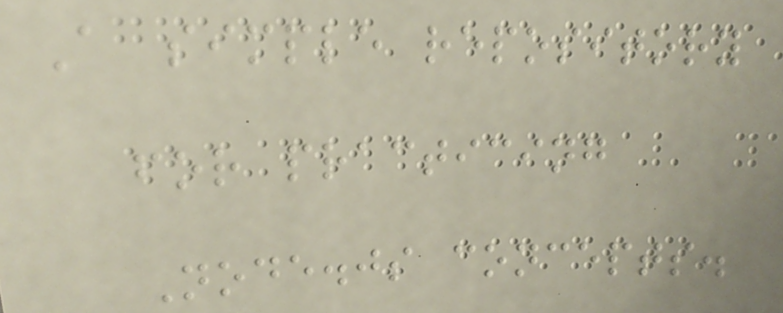A simple repository
for practicing
Node.js concepts.
